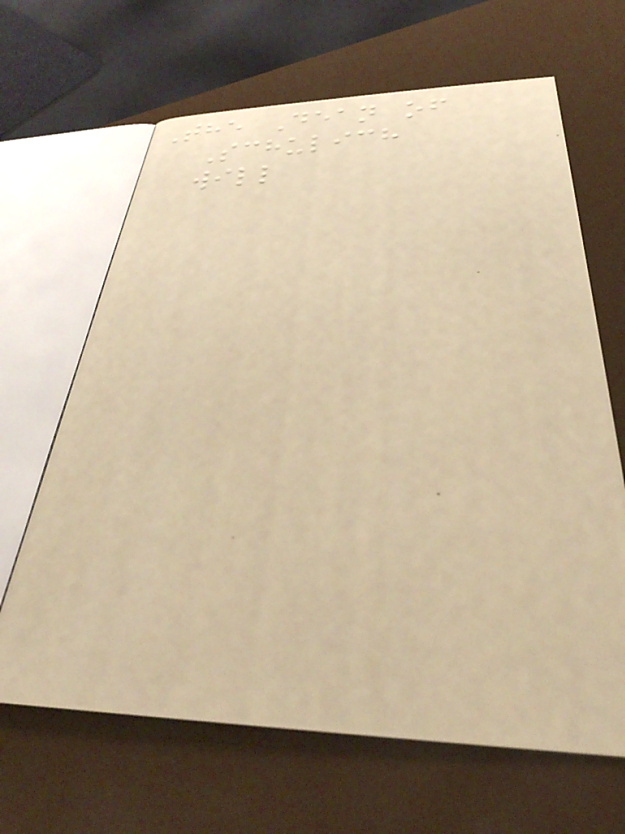The Dean of
Schulich
will
